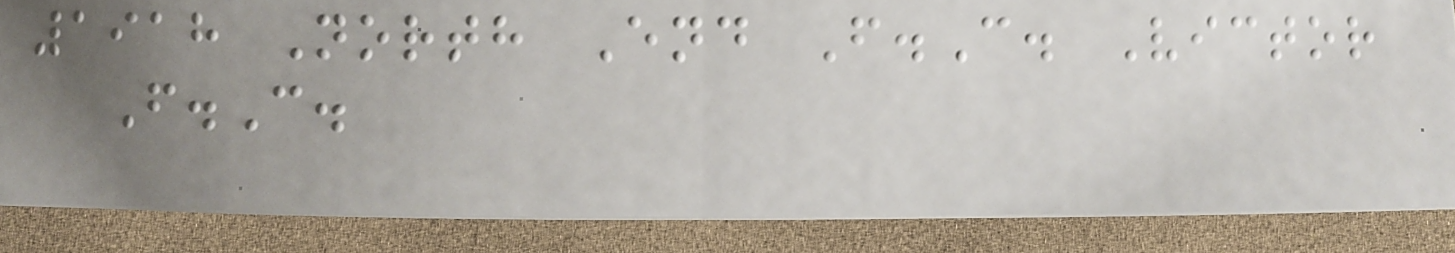1918 North End F.C. Victor
F.C.
